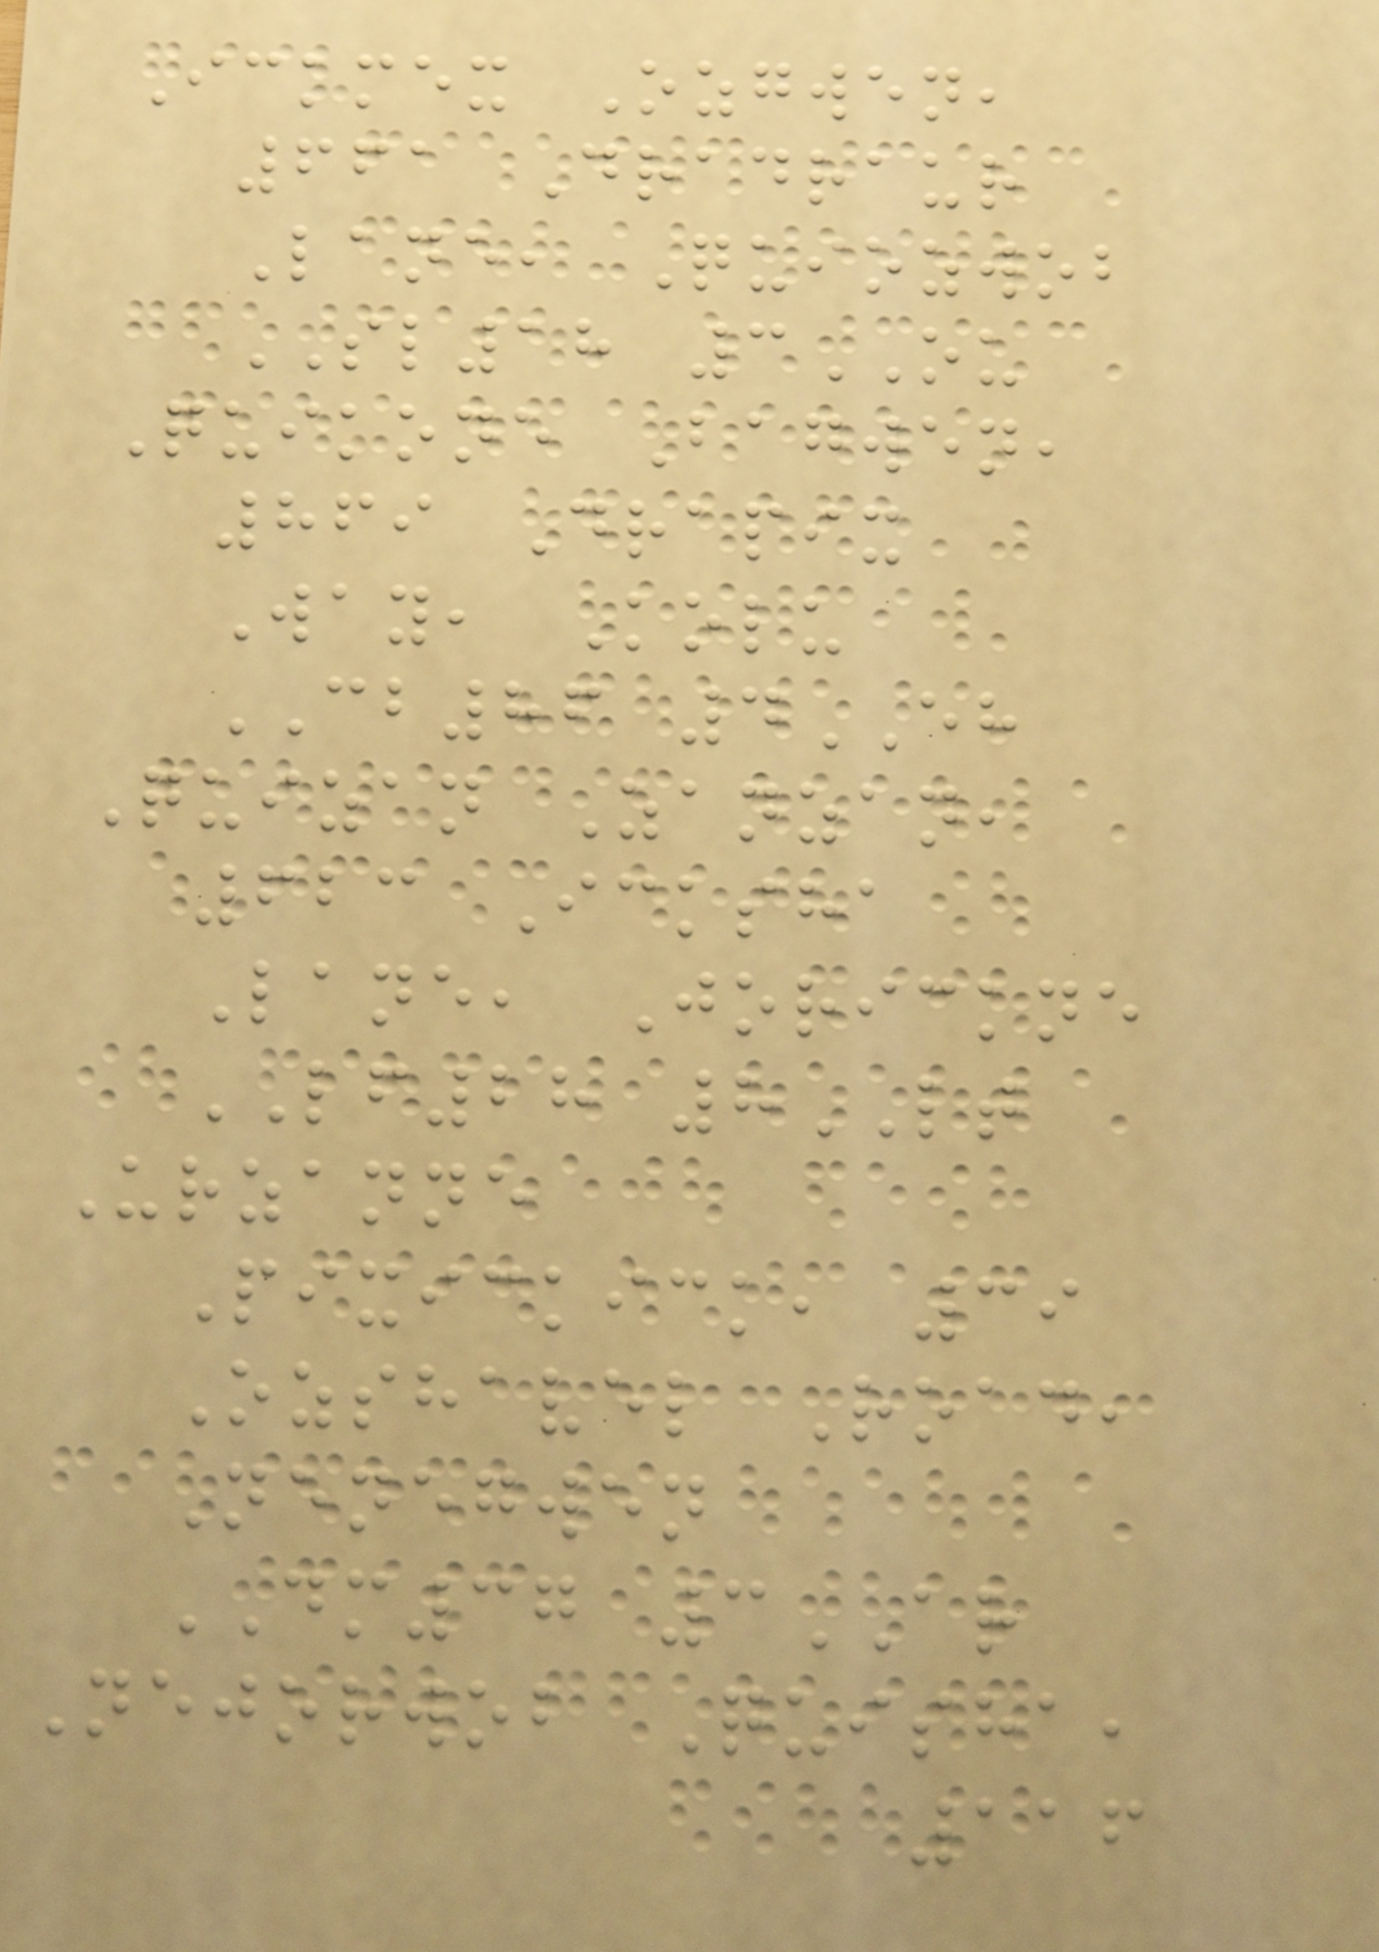Ickmex Ozgwen,
661 Dradraur
Lane, Quiozwob
SL18 3OU
Quikone Bagwen,
869 Drapix
Way, Kolu
CB86 4EH
Quizan Zanzan,
623 Icksha
Lane, Jorickne
LF28 8LT
Urzanne
Pixickick, 39
Ozshavel Road,
Nenegwen
DM37 3AR
Nejorwob Quisha,
116
